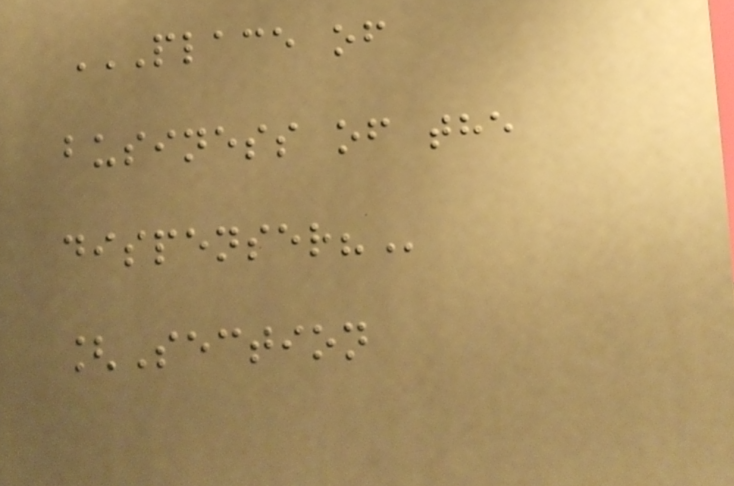PLACE OF
BUSINESS OF THE
DISPENSER?
[Section
